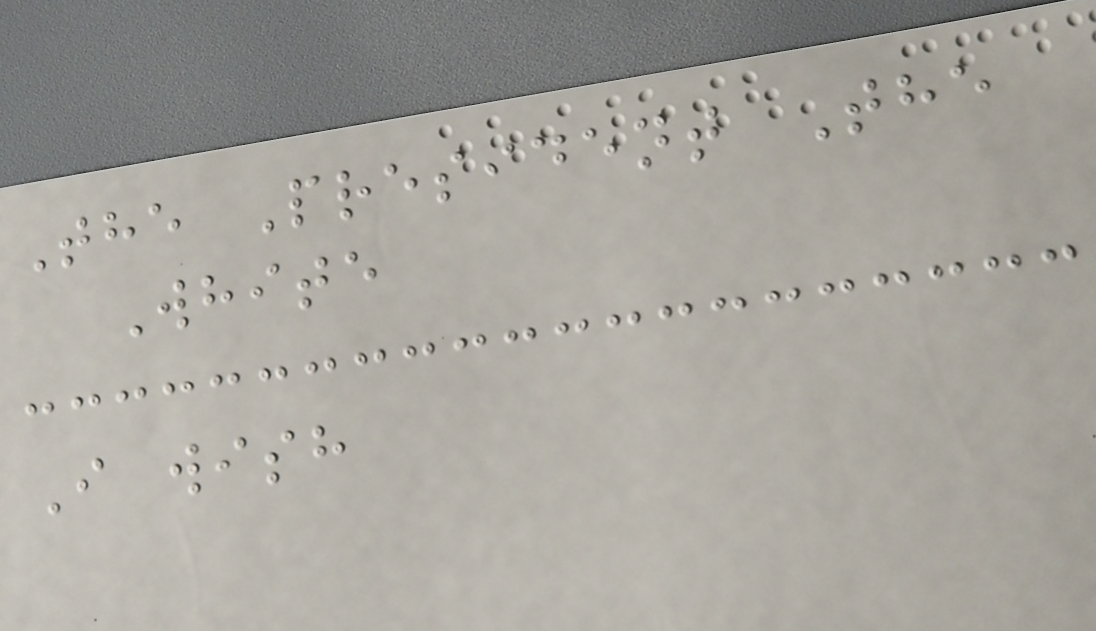The President The
White
I wish
